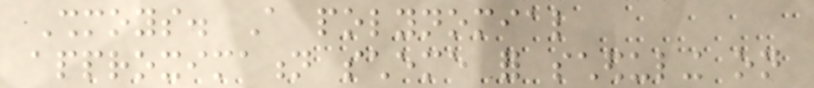Shmoys. A polynomial
approximation scheme for scheduling on
